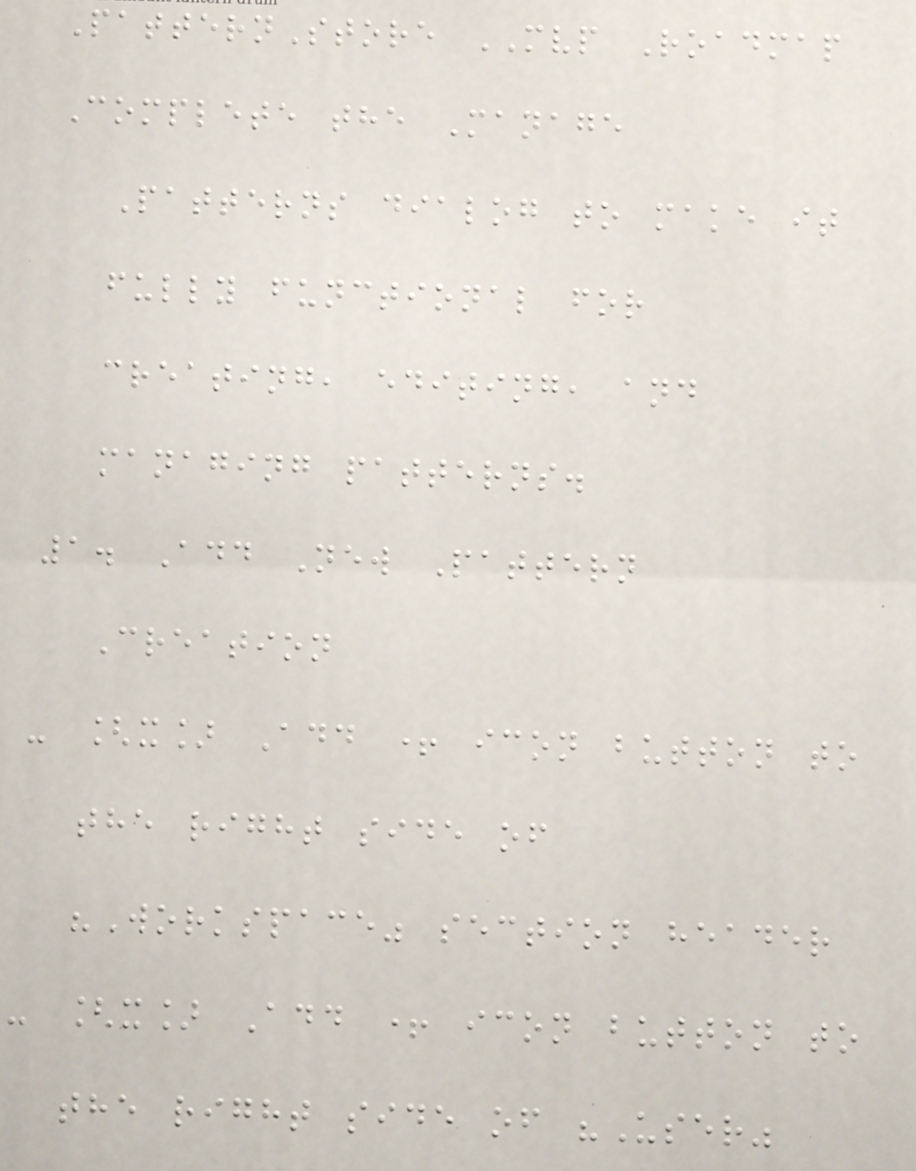PatternStore MVP Roadmap
Complete the Manage
Patterns dialog to make it
fully functional for
creating, editing, and
managing patterns.
1. Add New Pattern
Creation
- [x] Add + icon button to
the right side of
"Workspace" section header
- [x] Add + icon button to
the right side of "User"
